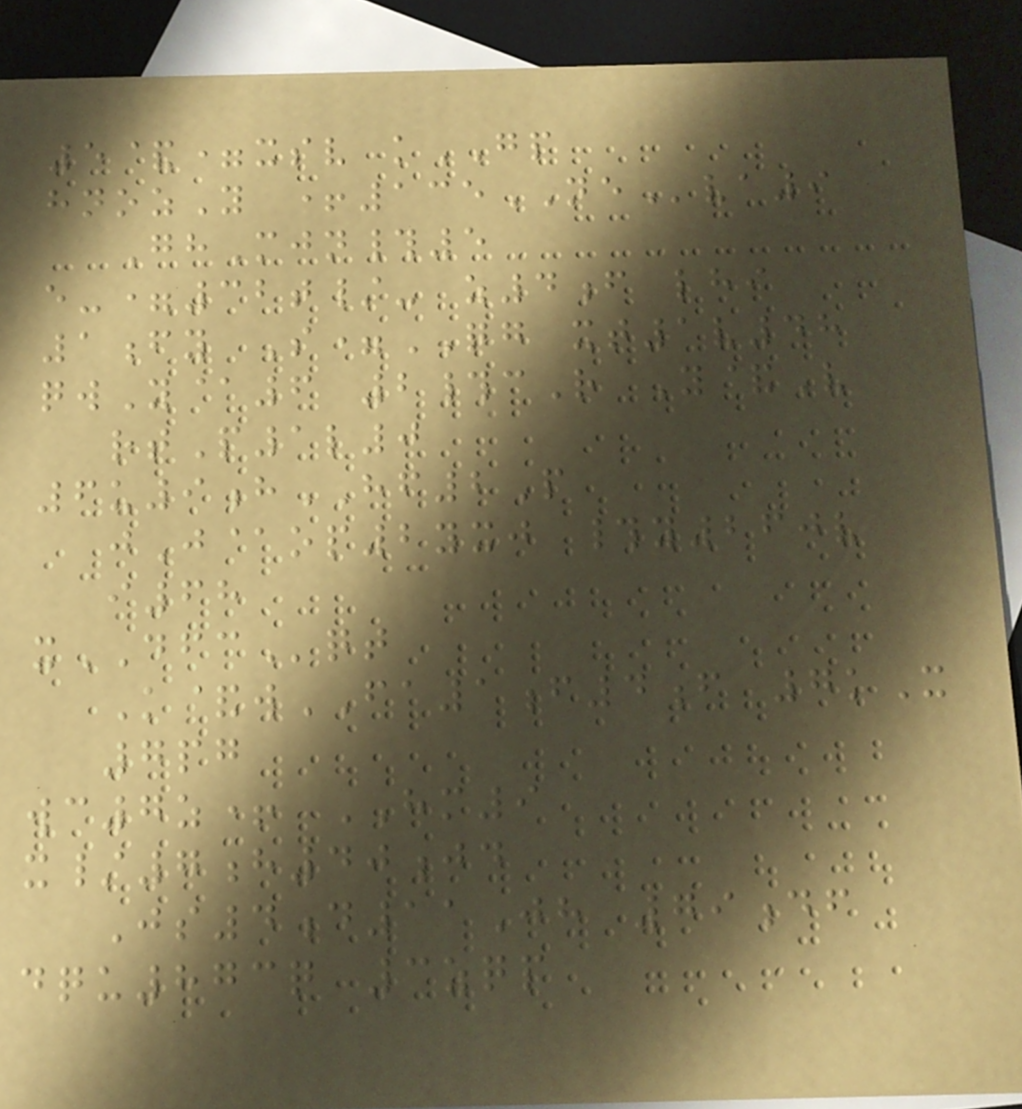5&=xsv kGP
hnozY +135NEva9
GhMjn#5
e-=32t/- z4f lhi
1fy S=QG xt1v48
qwY@6 2#cR Y&V
rtP1l0
6u9hHF2P
jJ@op2yxj #y260v
i68
xDFCqt
K&wFA1f4f 7kX
7pg
wc7z+ HM9
x/7h40jd
Js4d11Jh 79df
dqu873q 3zqp
